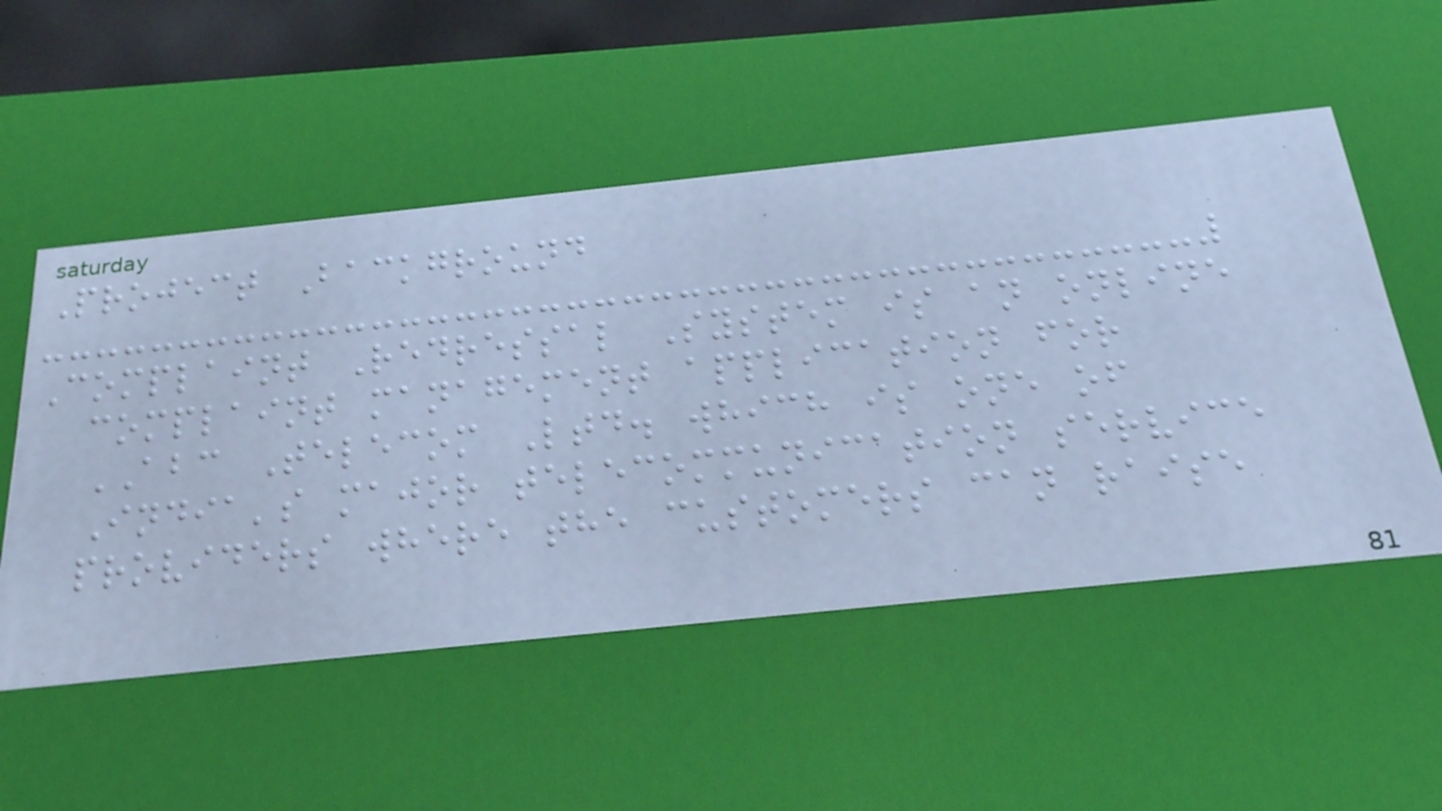Project Background
Complaint Redressal System is an online
complaint management application for
ABC Telecom Ltd. which is one of
India's major telecommunication service
providers where the customers can raise
